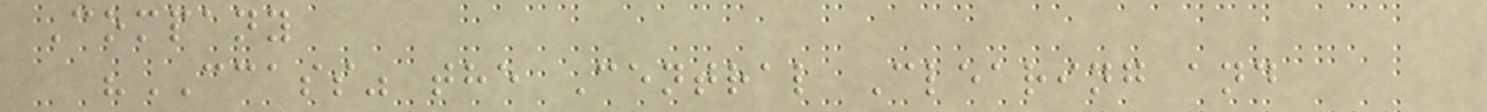Company
"CCASS" the Central Clearing and
